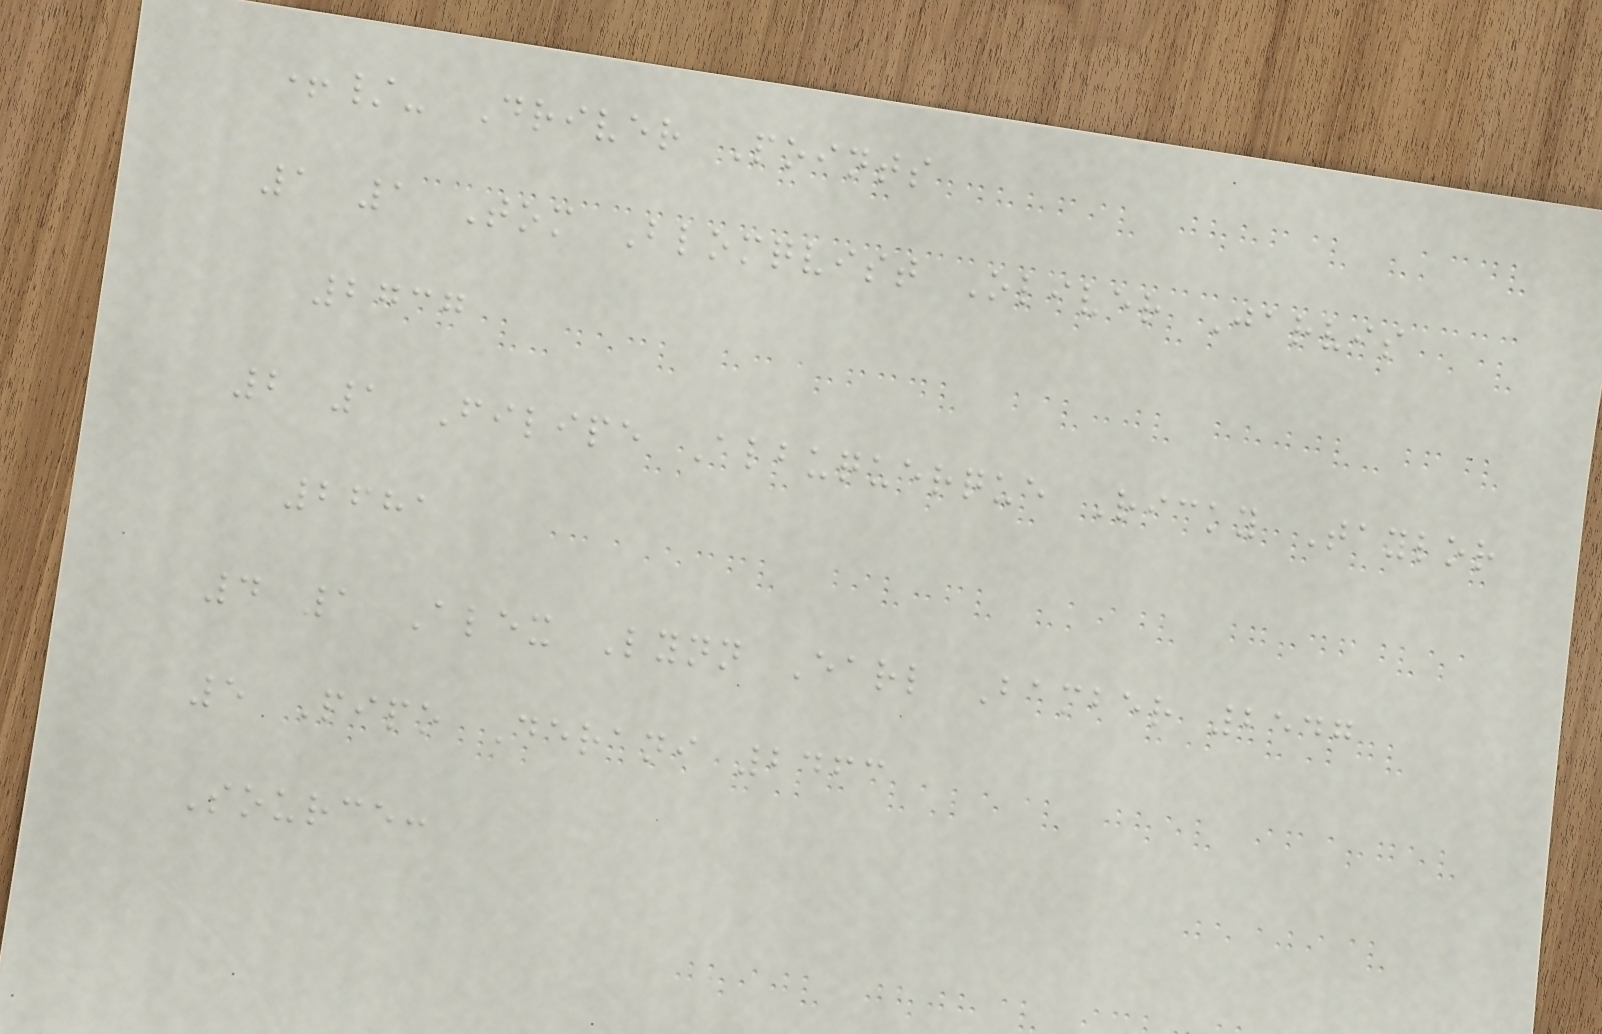+/- Driver Points
1 1 Tom Blomqvist Oliver Jarvis
2737
2 1 Filipe Albuquerque Ricky Taylor
2681
4 1 Alex Lynn Earl Bamber 2547
5 Pipo Derani 2463
Source:
